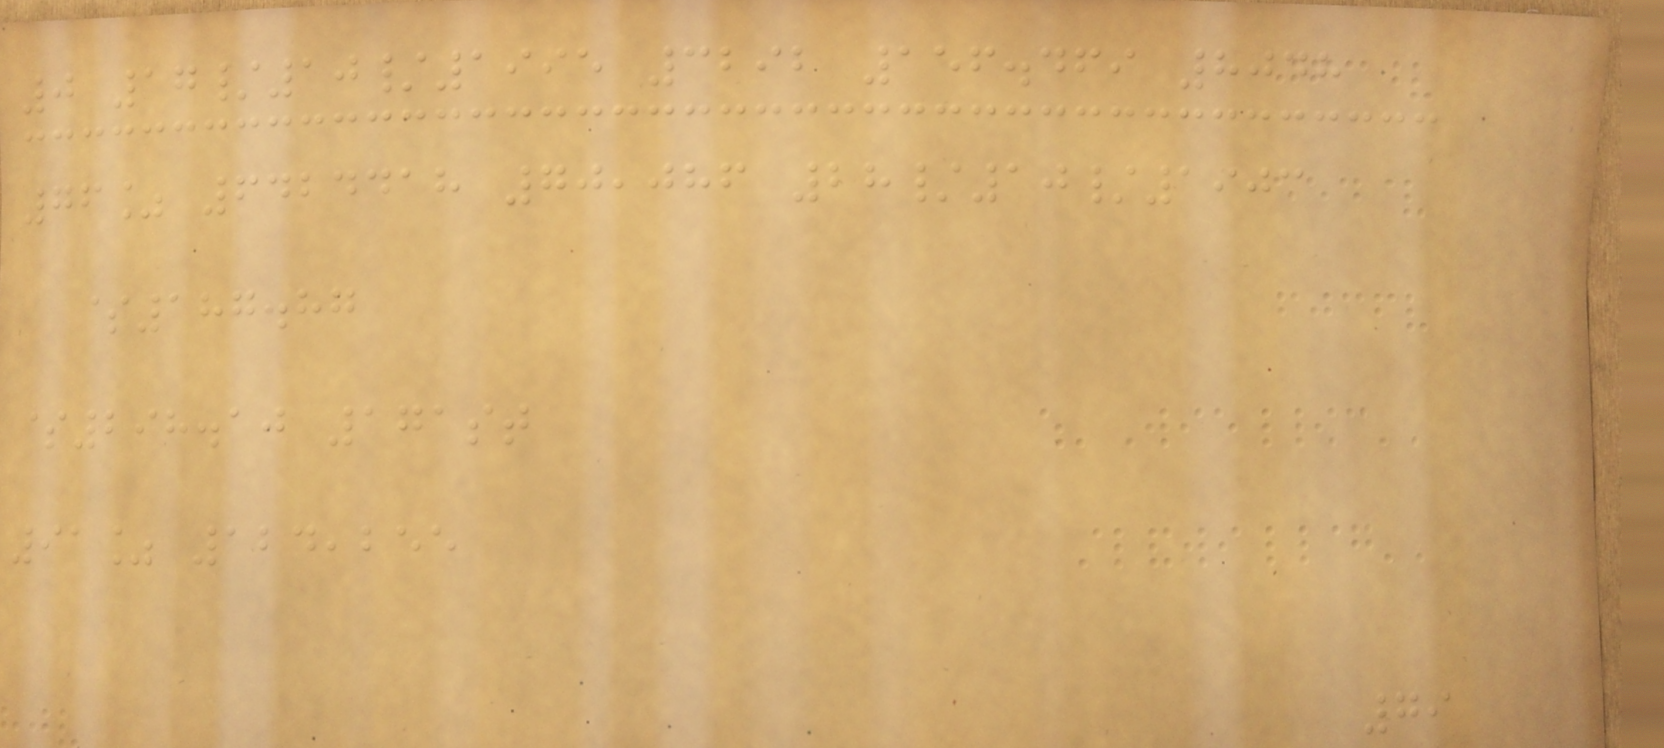0 17/10/1995 3292 156.469 8048
76% 6424418 70,086 28/10/1903
$187.87
$298.10 171st
91% 124,255
79
